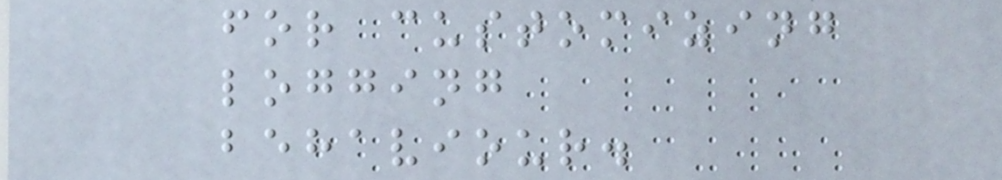for customizing
logging
behaviour.
